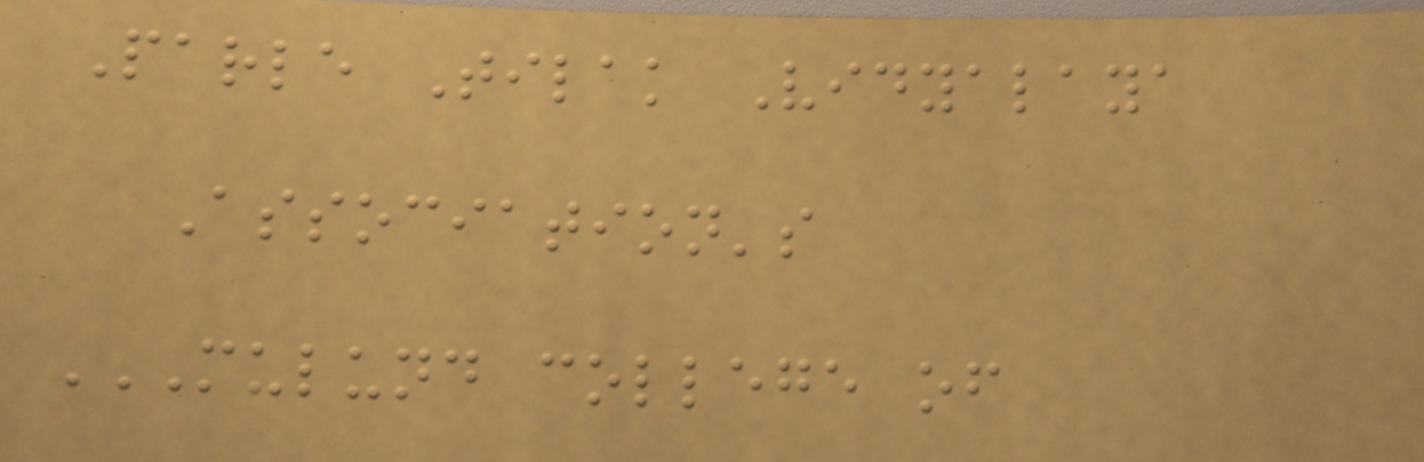Parle Tilak Vidyalaya
Association's
MULUND COLLEGE OF
